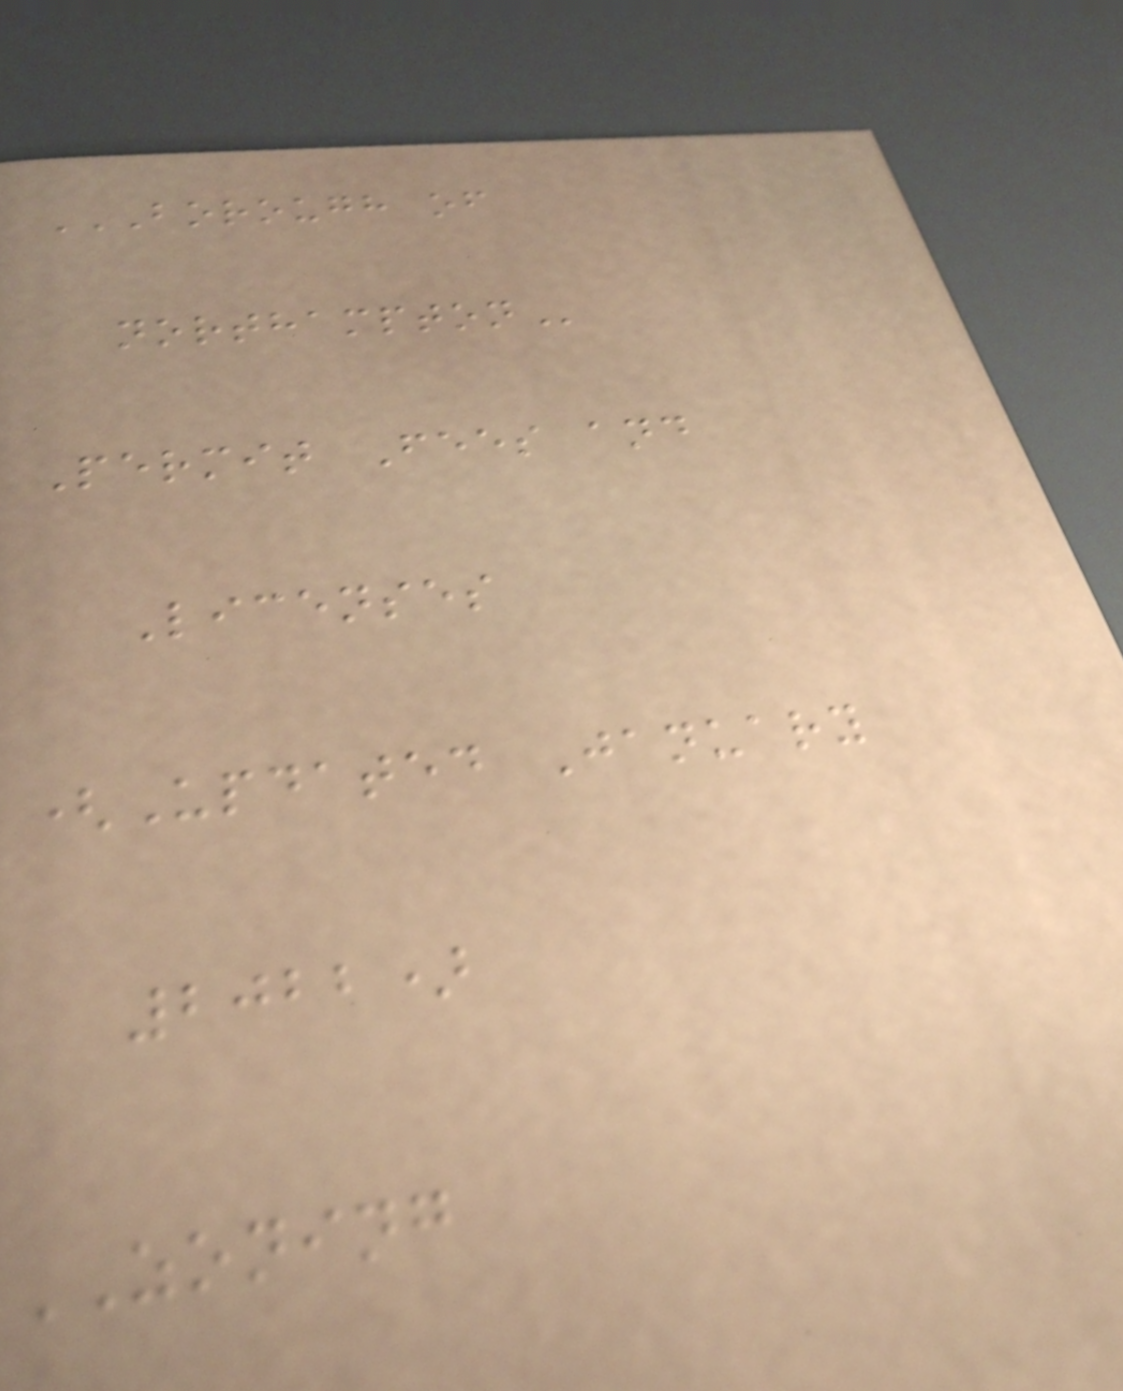BOROUGH OF
NORTHAMPTON
Permit Fees and
Licenses
(Updated January
2022)
ZONING
